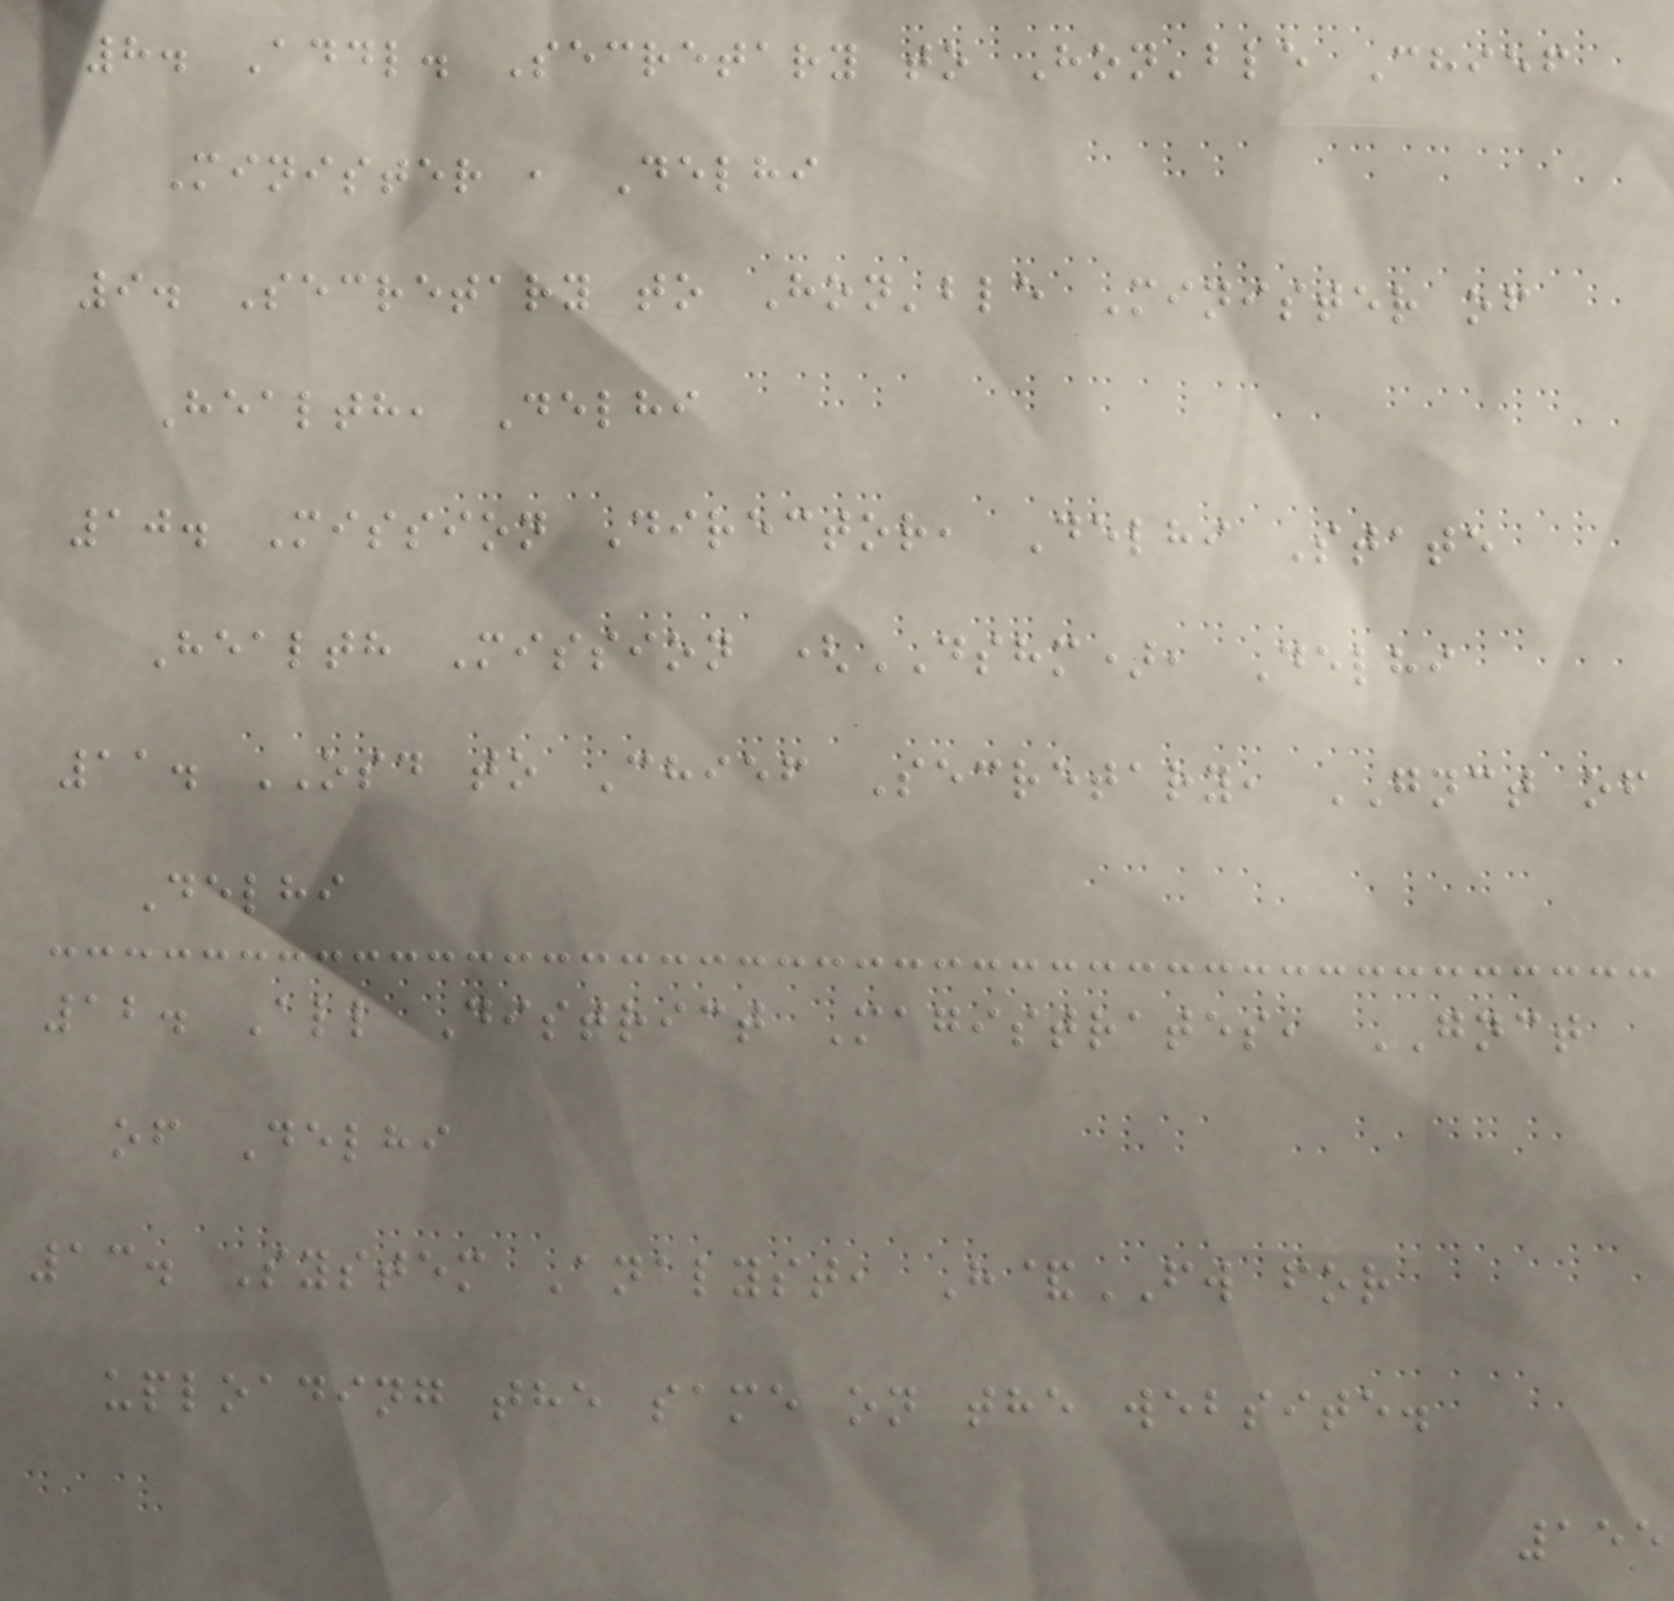8. Addl. Secretary to Hon'ble Chief
Minister , Delhi
9. Secretary to Hon'ble Minister of
Health, Delhi
10. Mission Director, Delhi State
Health Mission (DSHM), Delhi
11. OSD to Chief Secretary, GNCT of
Delhi
12. All District Magistrates, GNCT
of Delhi
13. System Analyst, H&FW for
uploading the same on the website.
155
